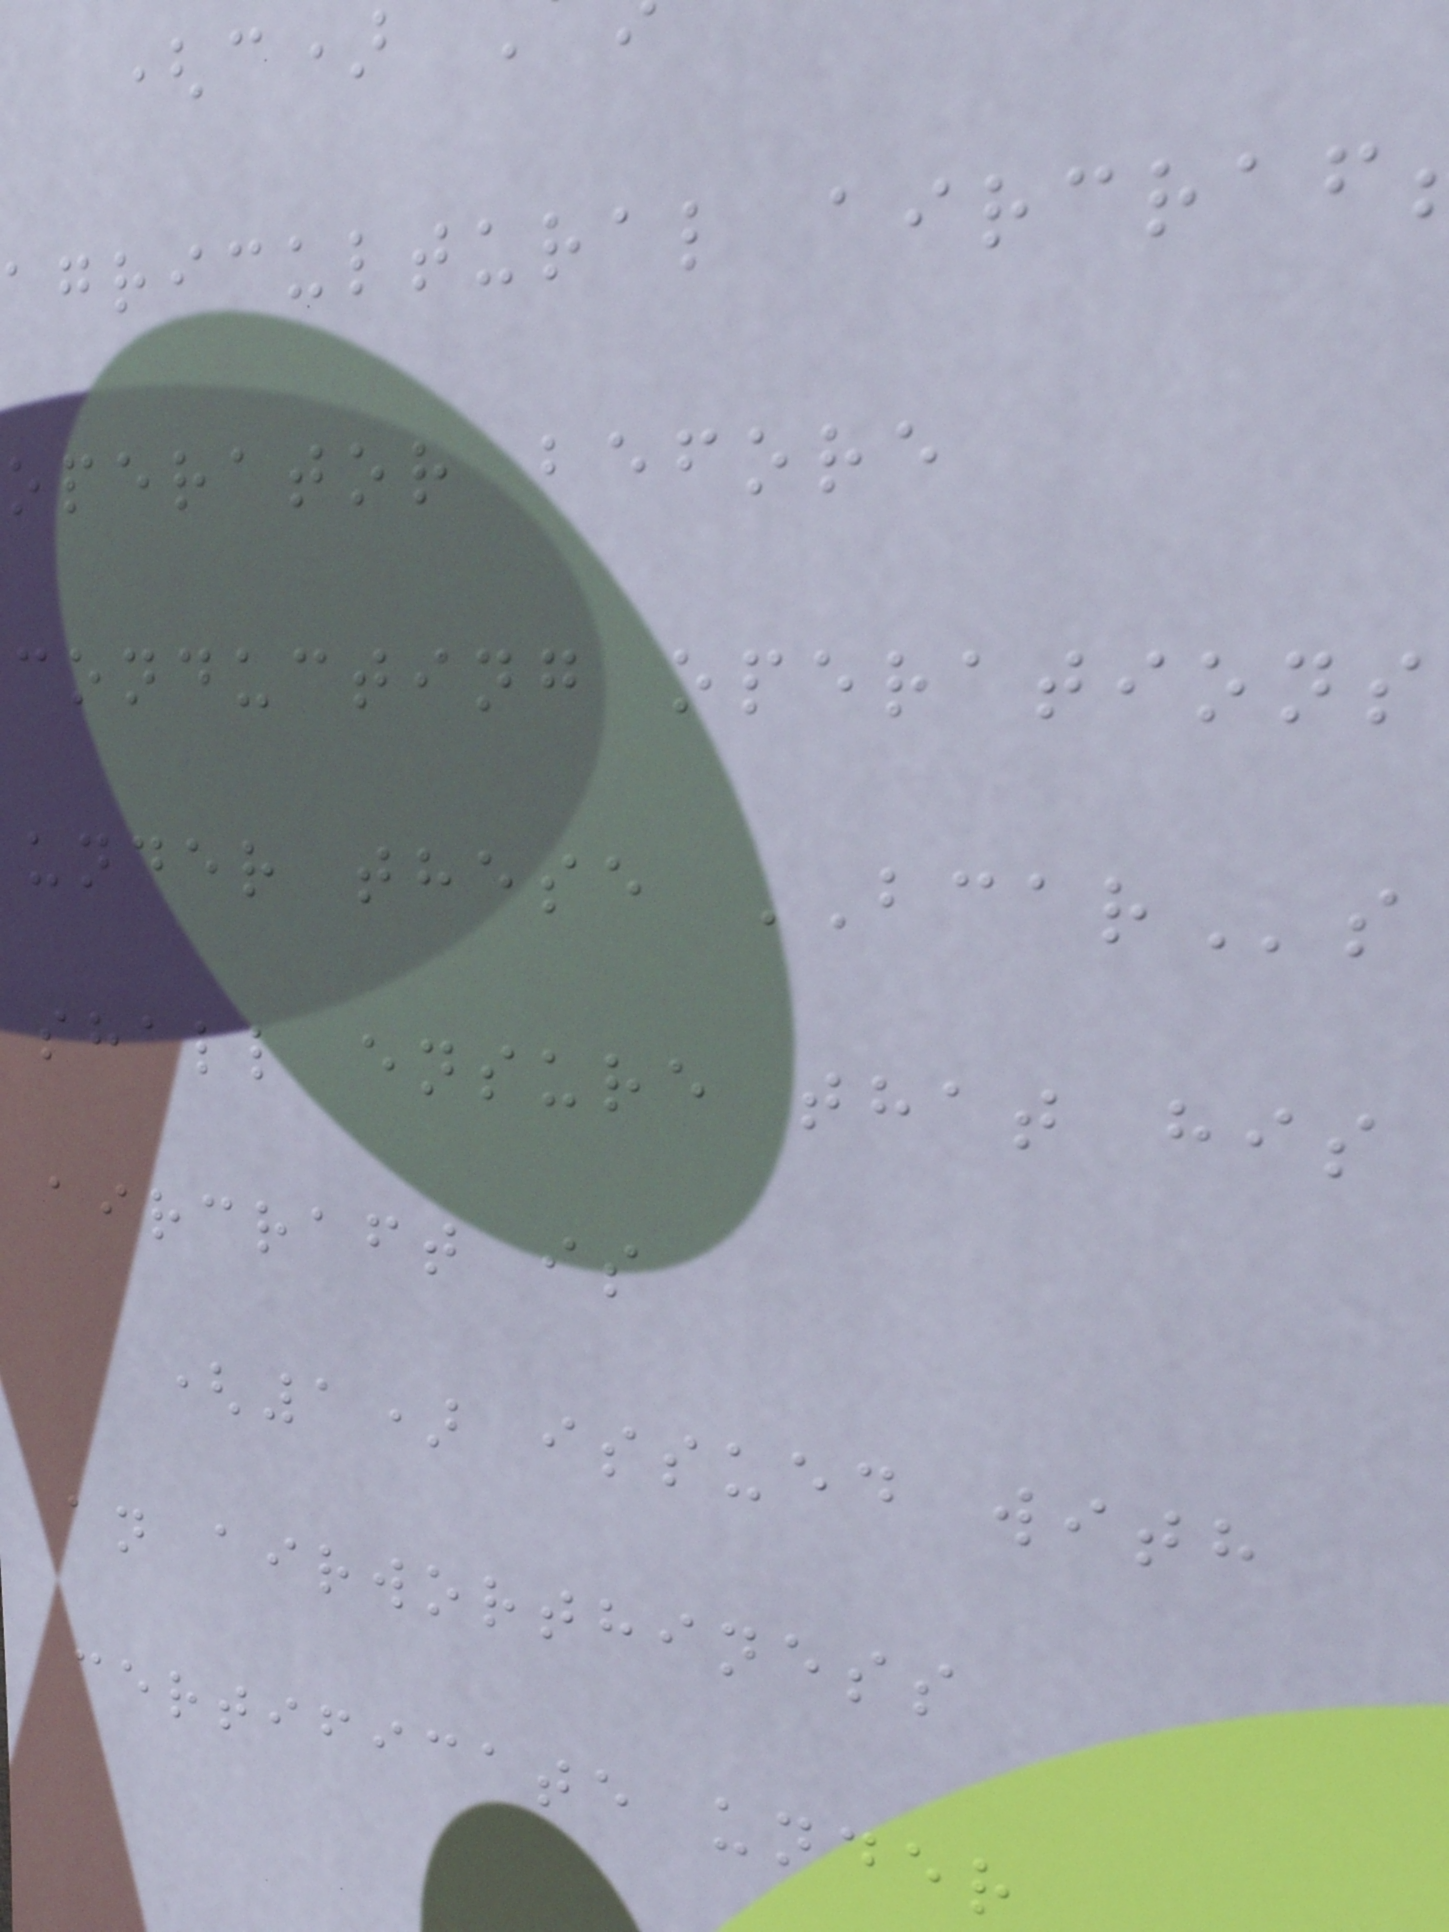(c)
agricultural aircraf
operator before
conducting operations
under these BCARs
shall ensure that his
aircraft is
(1) issued with
an airworthiness
certificate under
